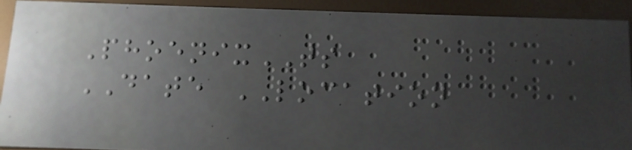PhoenixTS
DATE LOCATION
